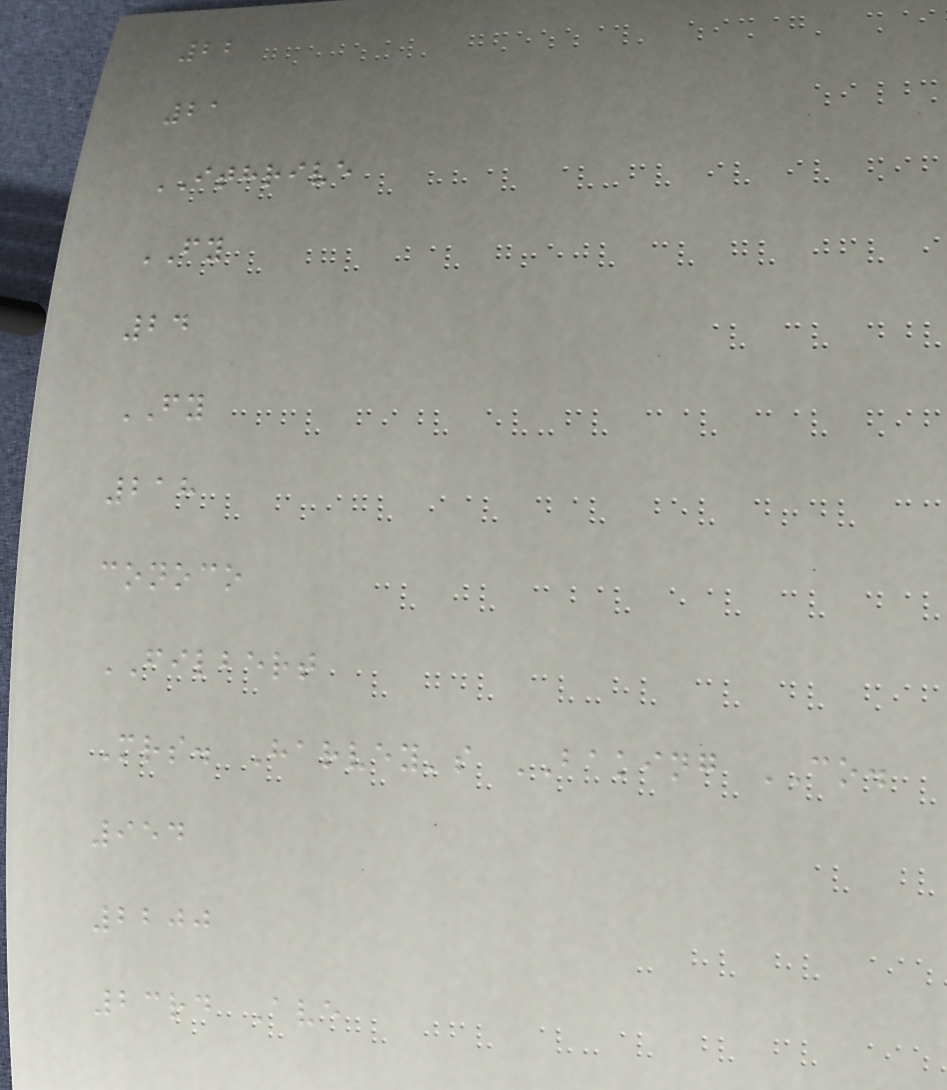22
21
ITHRIVE
FY
24
FY
218
conoco
FILBERT
Mrs. Harvey's BAKING CO.
954
2200
23rd Ave
